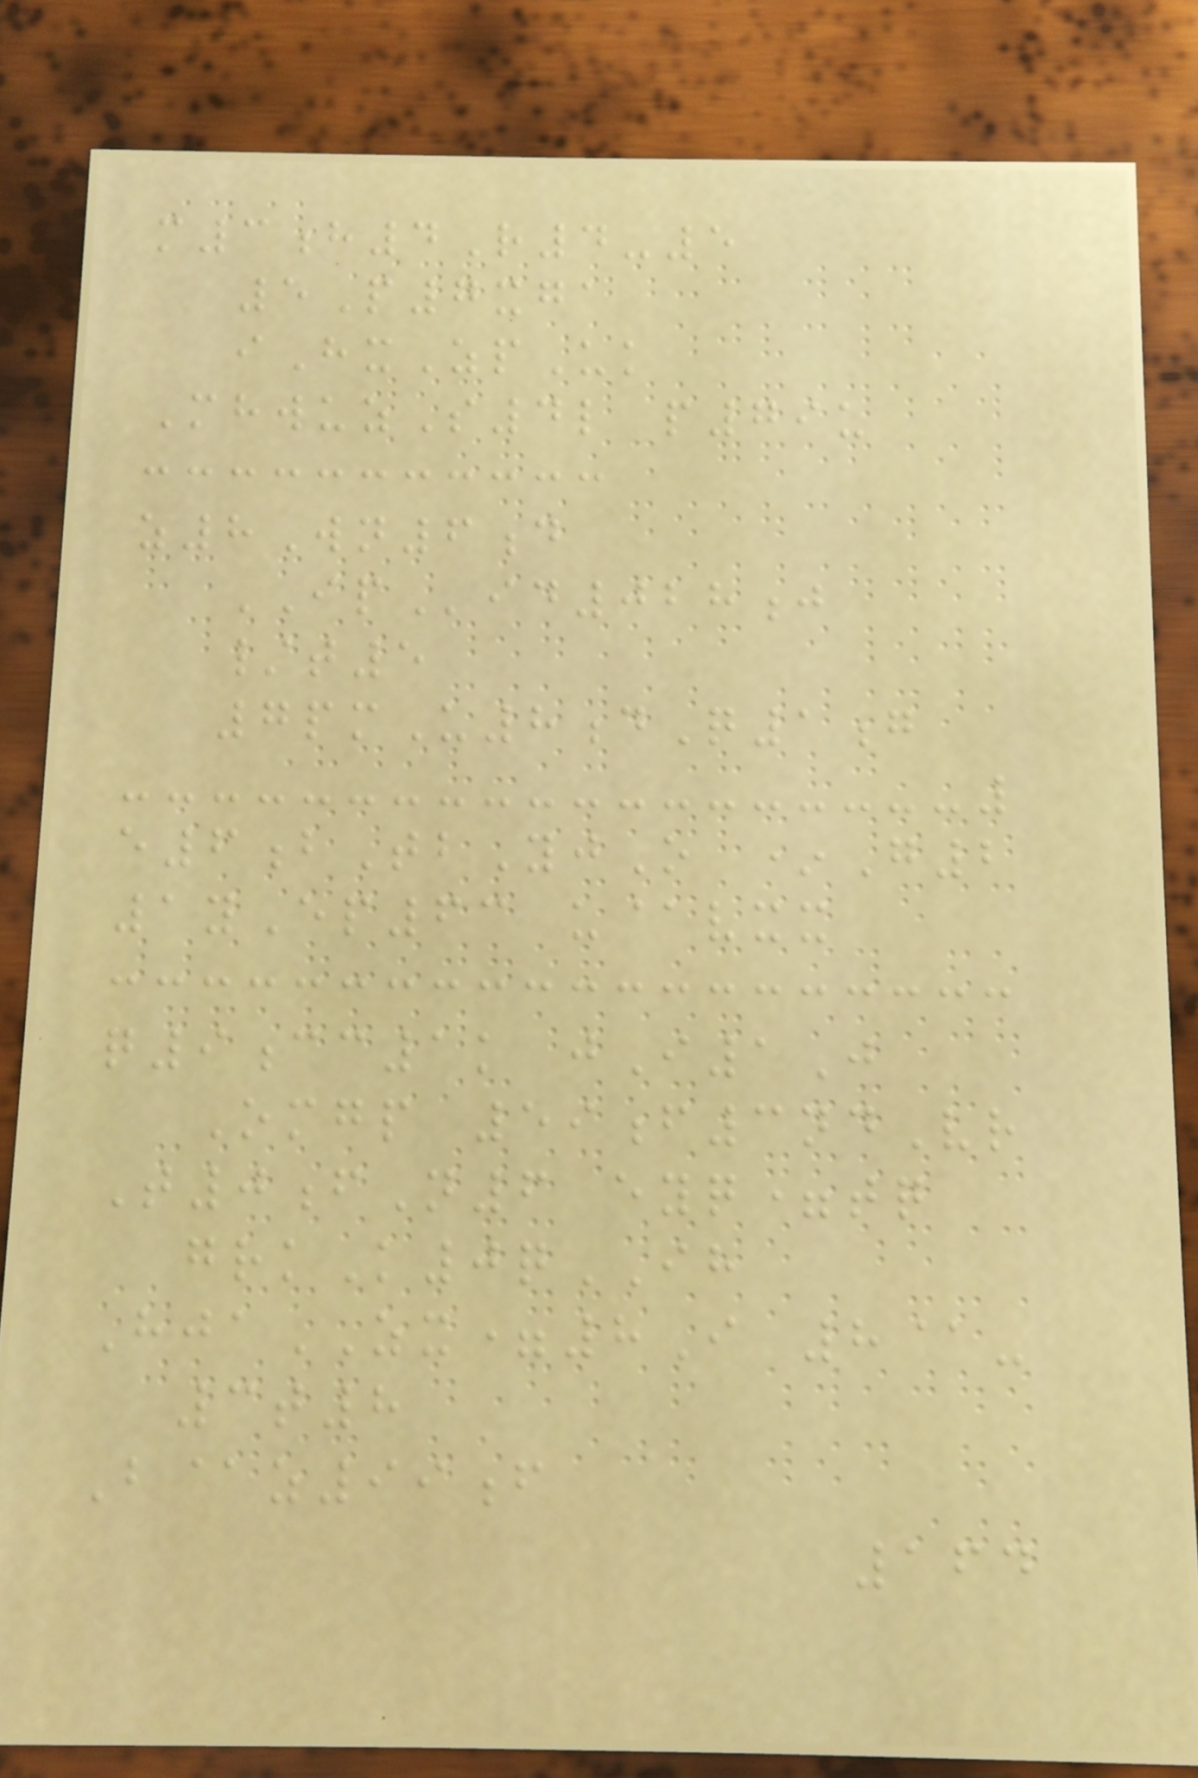m3h4R4-5
5P7xga
iHxZpUk
MhwuzS4l p79u
z8Wn6d
IPid028j
/t5
7pmU8dQ1g
e6bTbYjO *G2
1yEp63 u@vxx
q9cc1k jI1J
Omgp 59f3ndVr
T0fN6 eyq=tq
grkK0qIH
HjaZX=8I 8@-
3t8
B@z99f
164
